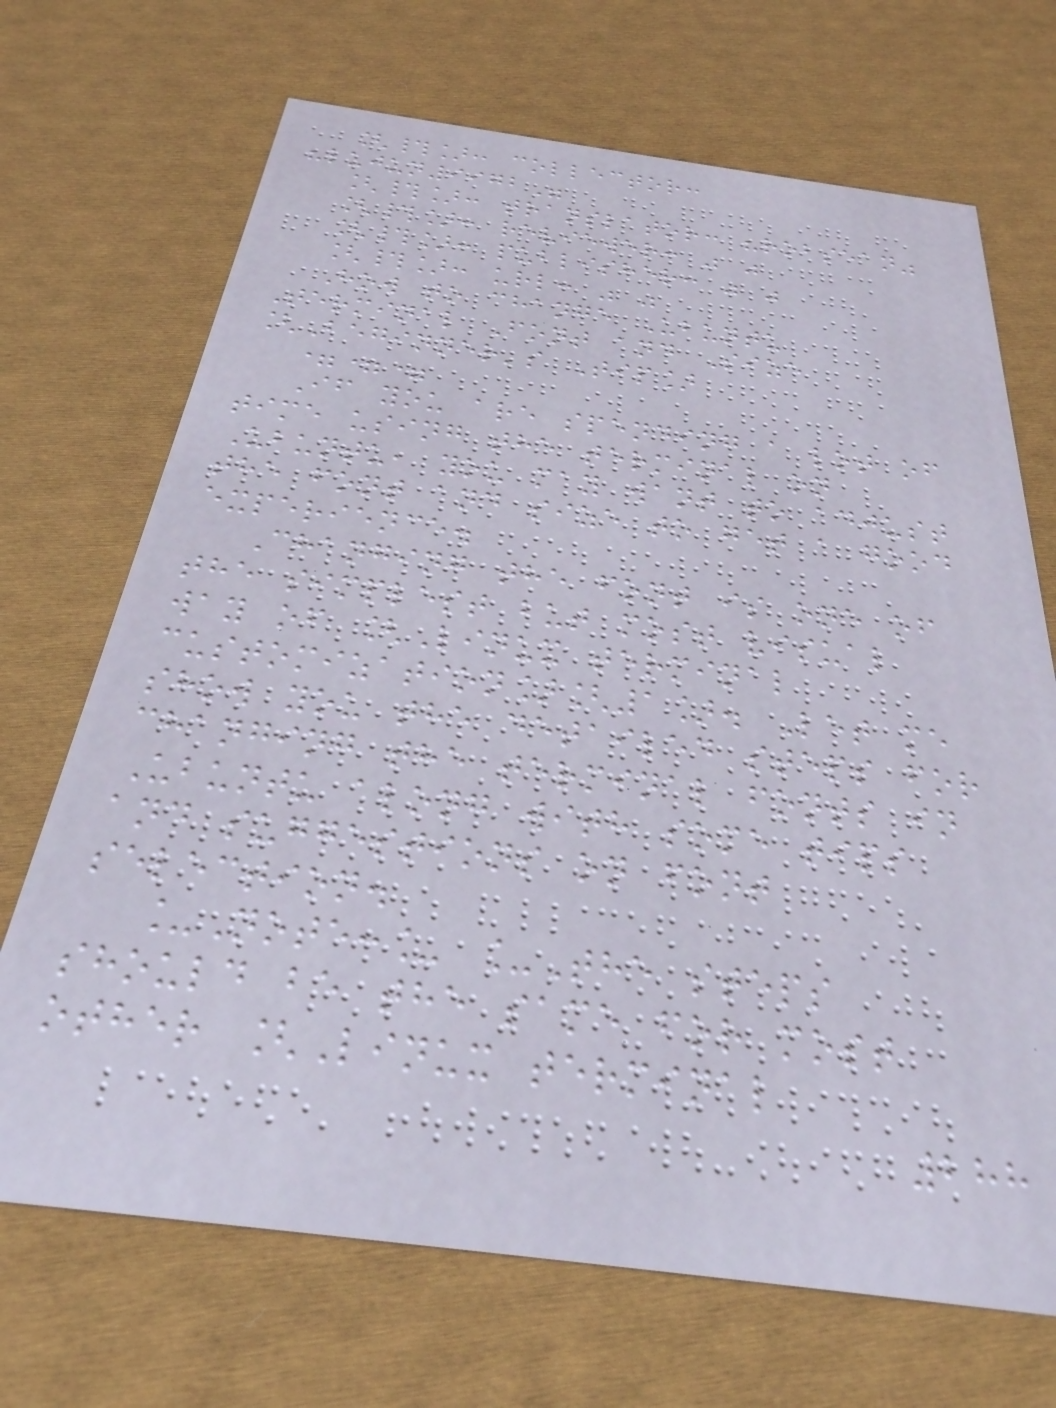[#]: collector:
"lujun9972"
[#]: translator: "robsean"
[#]: reviewer: " "
[#]: publisher: " "
[#]: url: " "
How to change Ubuntu
Terminal Font and Size
[Beginner's Tip]
===
If you are spending a lot of
time using the terminal on
Ubuntu, you may want to adjust
the font and size to get a good
experience.
Changing the font is one of
the simplest but most visual
way of [Linux terminal
customization][1]. Let me
show you the detailed steps for
changing the terminal fonts in
Ubuntu along with some tips
and suggestions on font
selection.
_Note:_ _The steps
should be the same for most
other [Linux terminal
288
